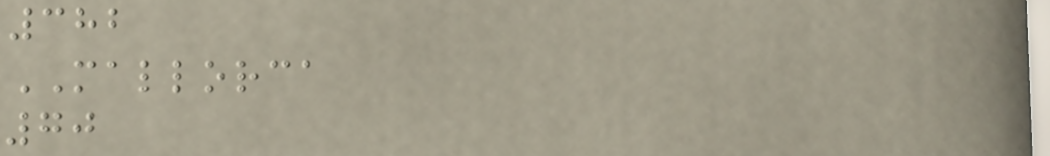382
MALLORCA
70
